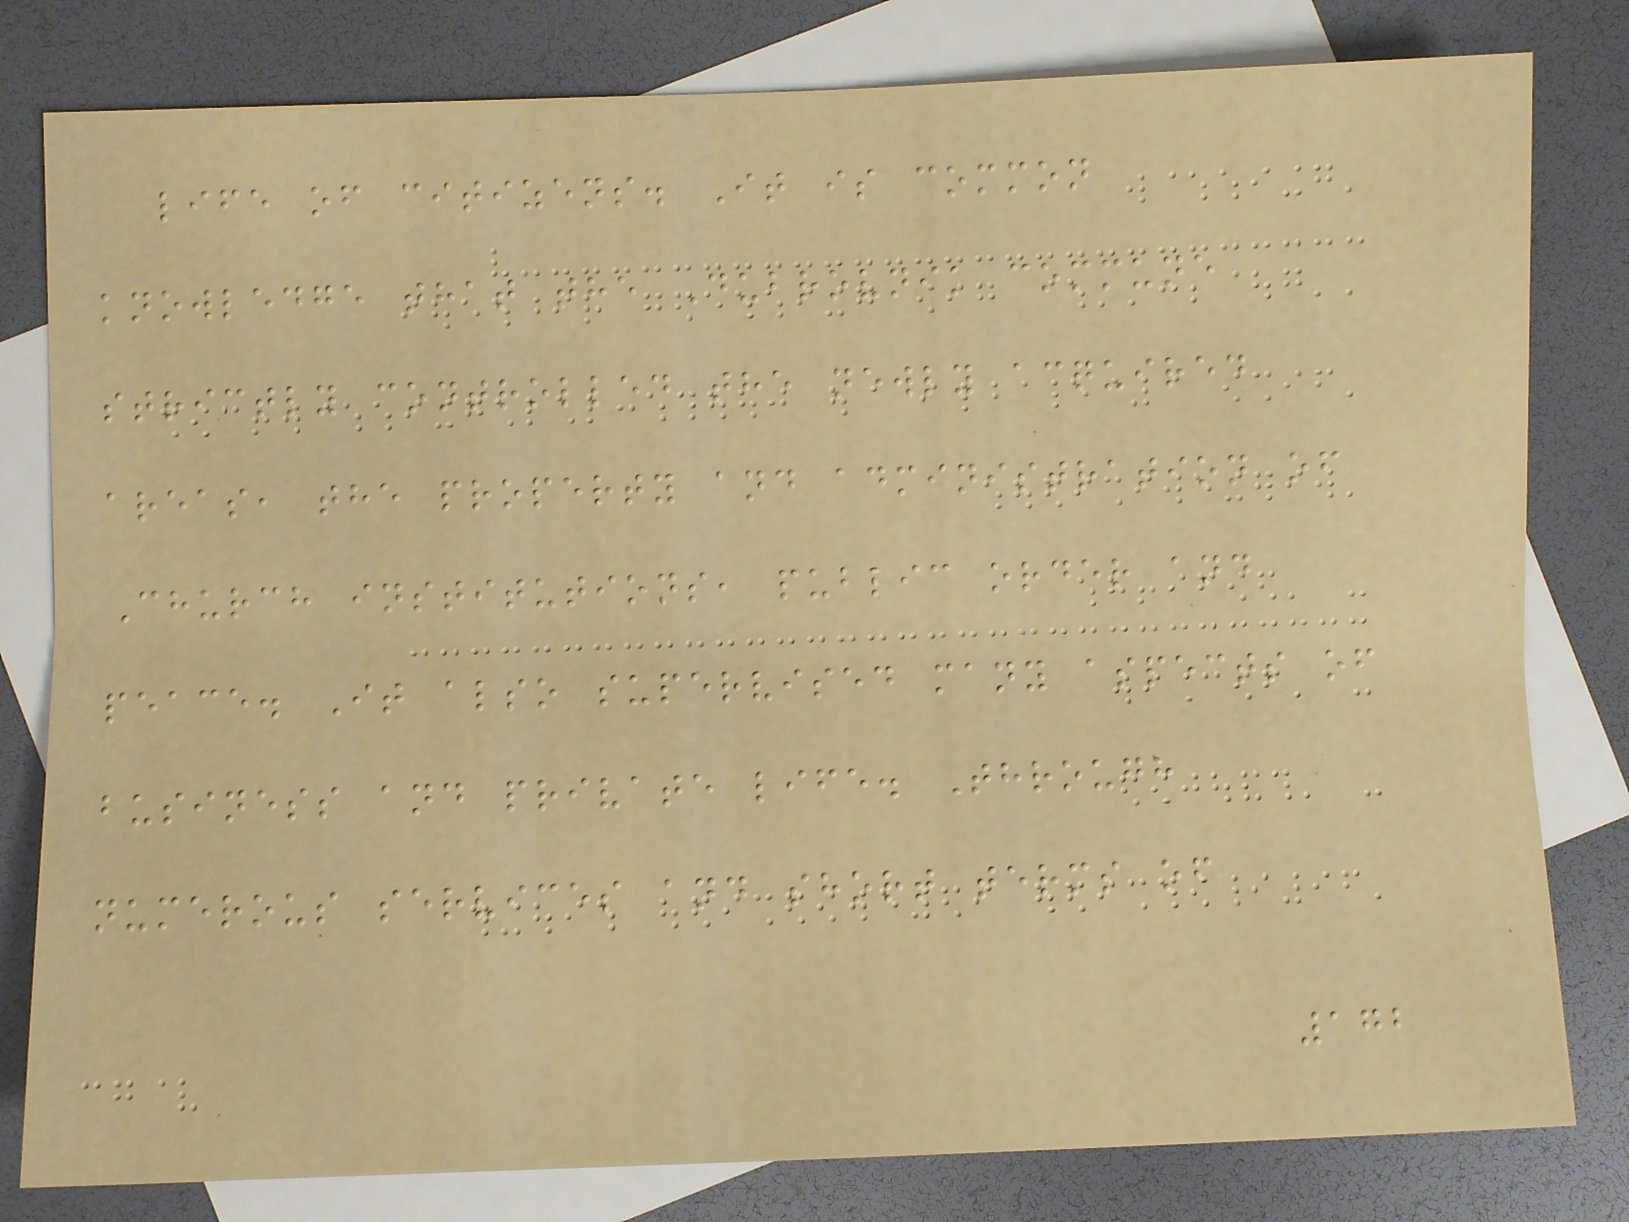life of citizens. It is common
knowledge that the Dubrovnik commune
strictly controlled the newly acquired
areas, the property and administration of
Church institutions, public order and
peace. It also supervised many aspects of
business and private life. Through
numerous services and short terms of
172
